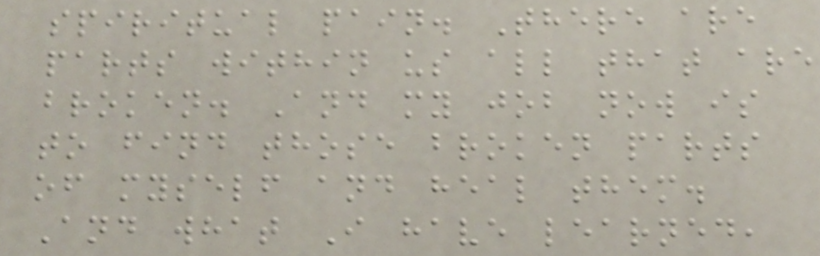spiritual pain. There are
parts within us all that are
broken. And my job now is
to find those broken parts
of myself and heal them.
And what I have learned,
